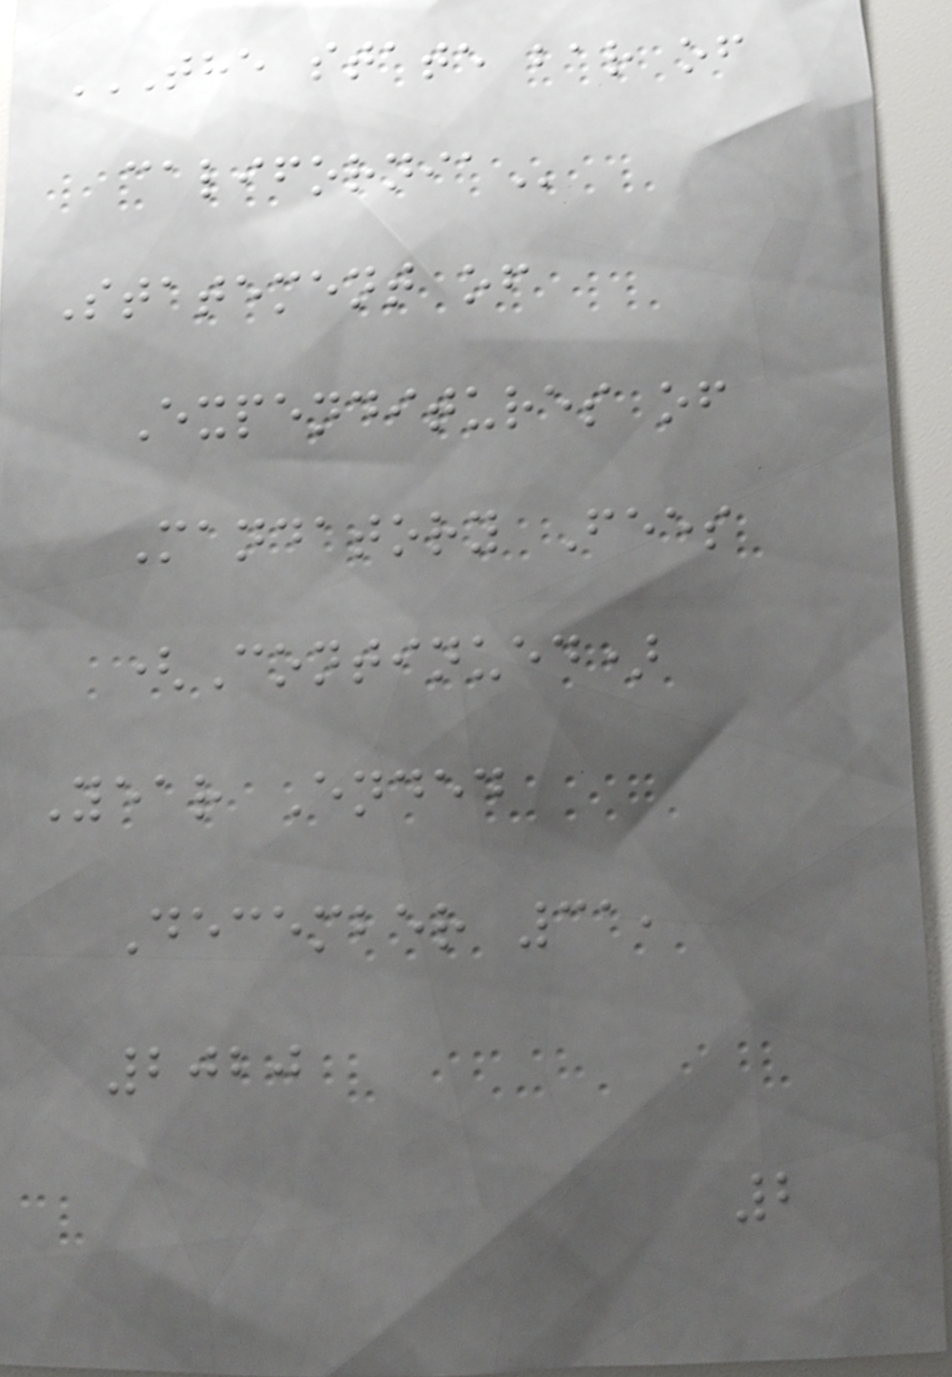THE STATE BAR OF
CALIFORNIA
Statement of
Expenditures of
Mandatory Fees
(Continued)
Year Ended
December 31,
2020
2
